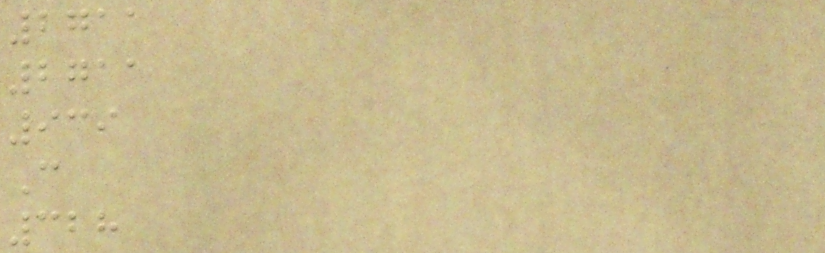2711
2711
939
C
328
